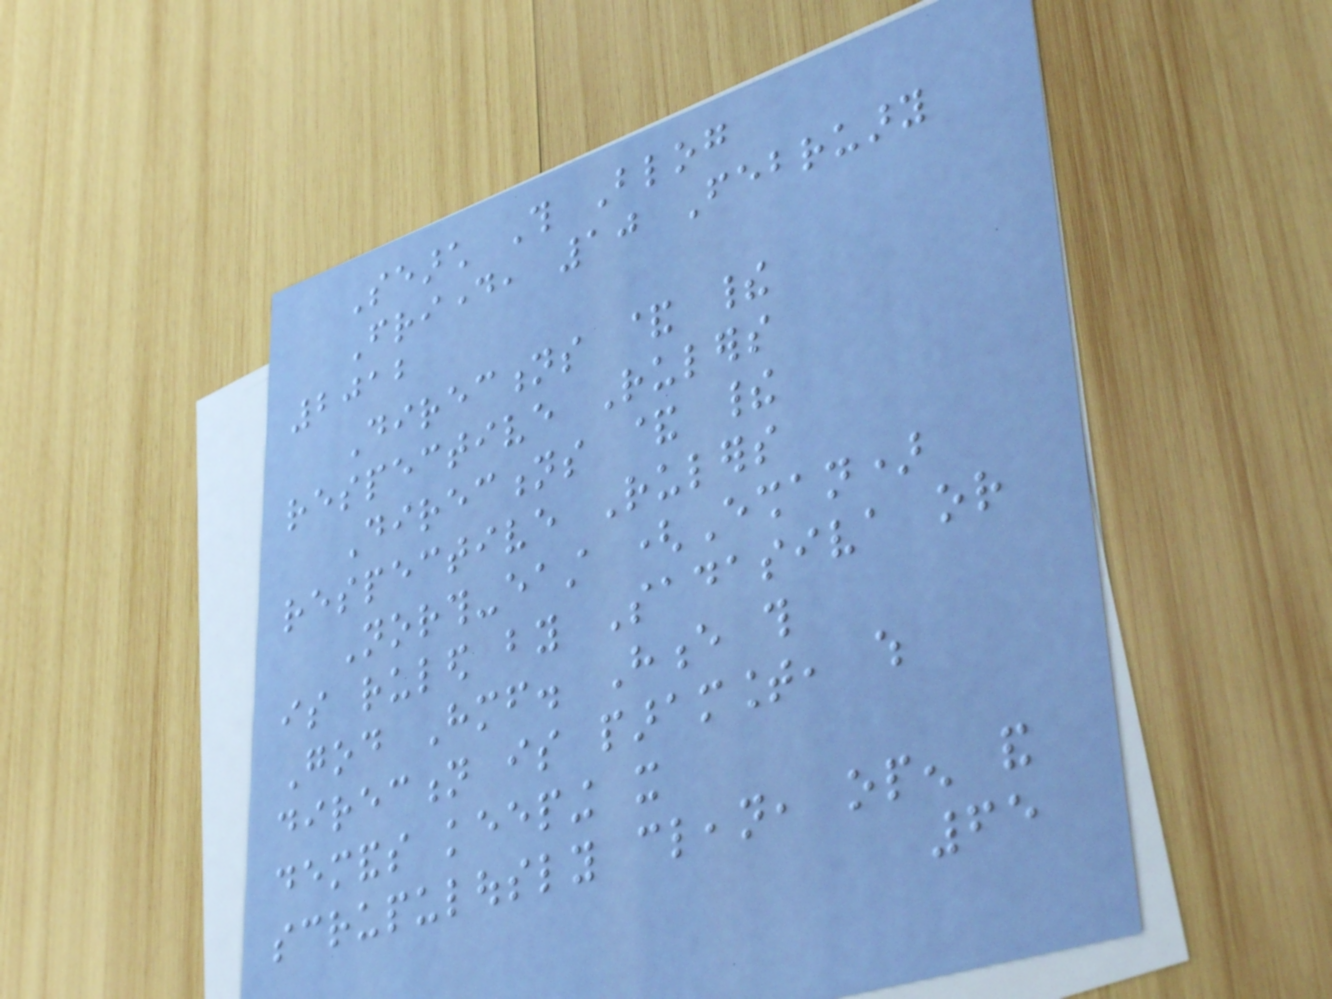Search This Blog
Friday, 10 February
2012
Directions & their
respective Rulers
Directions & their
respective Rulers
North-east (Eshan)
is ruled by Sadasiva or
God Himself. Hence this
direction is paramount, which
demands keeping it
scrupulously clean, open and
65
